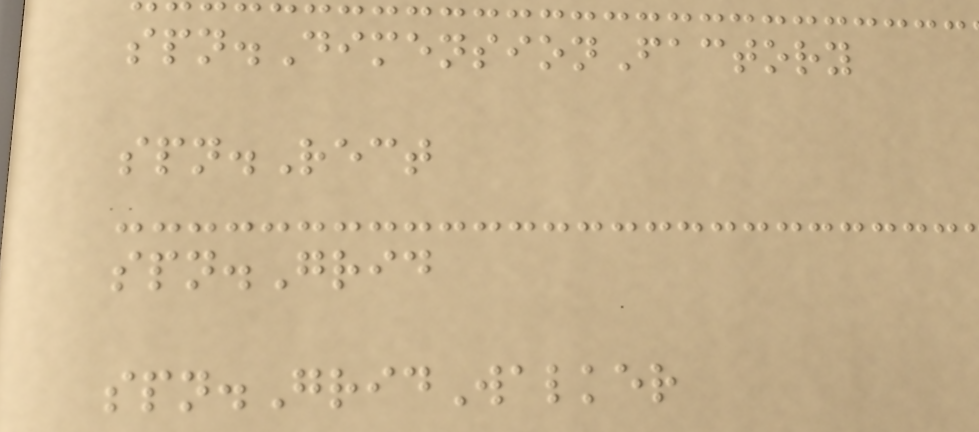spn.DimensionFactory
spn.Rect
spn.Grid
spn.GridWalker
